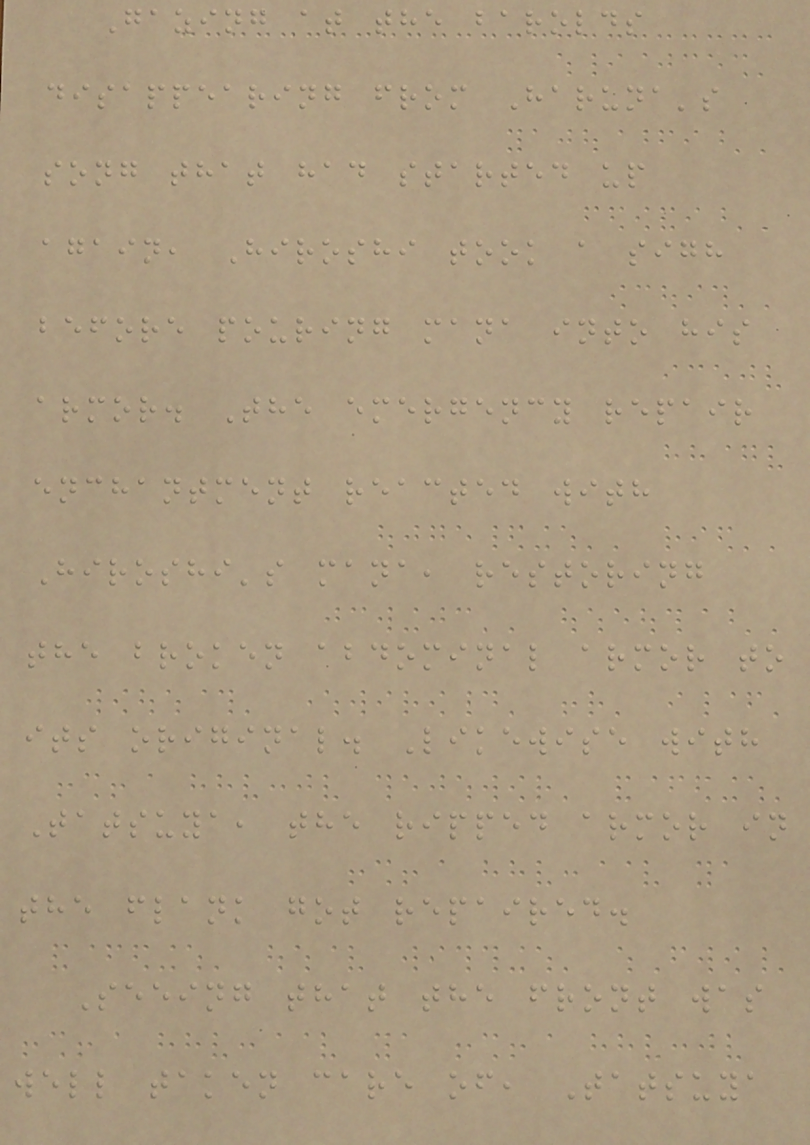Gazing at the barolds
disappearing from Haruna's
song that had started up
again, Hiroshi took a sigh
before pouring mana into his
armor. The emergency repair
enchantment reacted with
Hiroshi's mana, restoring
the broken abdominal armor to
its original. Likewise with
Tatsuya, the ripped armor in
the flank got repaired.
Seeing that the front was
well taken care of, Tatsuya
